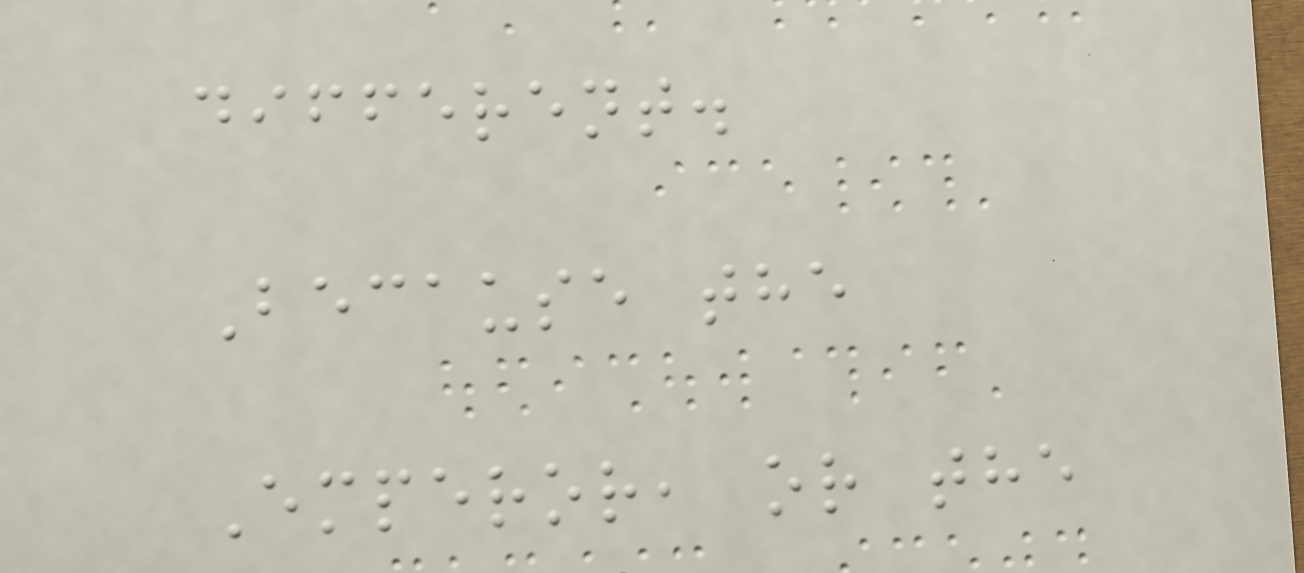different.
Because the
Emperor, or the
